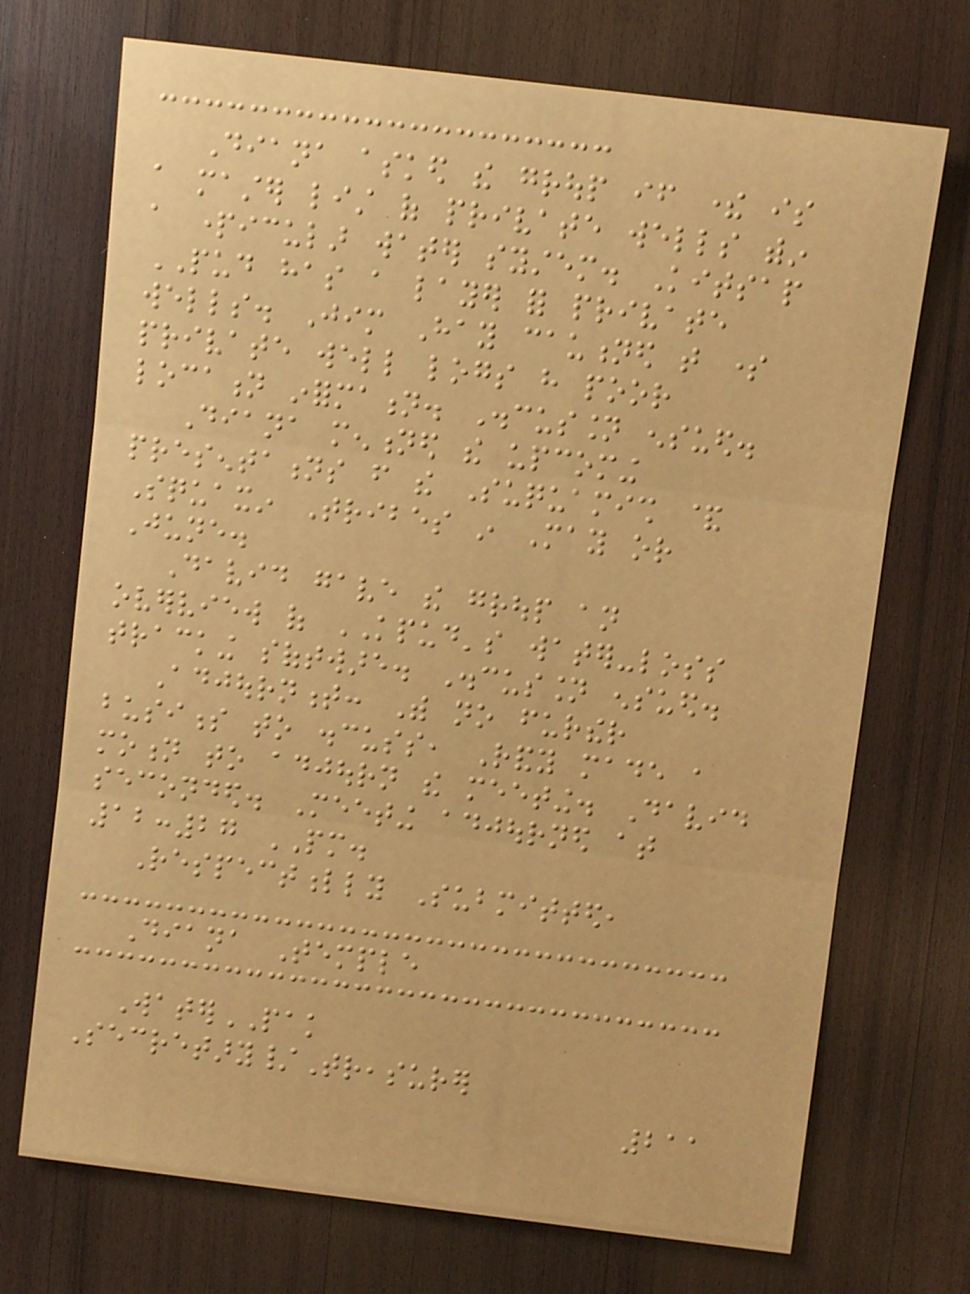Diana asked the group if there is
a master list of private wells within
a particular water system. Kitsap
PUD has a layer for private
wells. Jim Hay cautioned that some
private well logs have poor
location information. Discussion ensued.
Diana mentioned the upcoming
presentations from the Suquamish &
Squaxin Tribes in May or
June.
David gave the group an
overview of KPUD's water-loss
tracking software. Discussion ensued.
Adjournment: With no further
business to discuss, Randy made a
motion to adjourn the meeting. David
seconded. Meeting adjourned at
12:27 PM.
Respectfully Submitted,
Diana Temple
WaterPAK
Secretary/Treasurer
211
